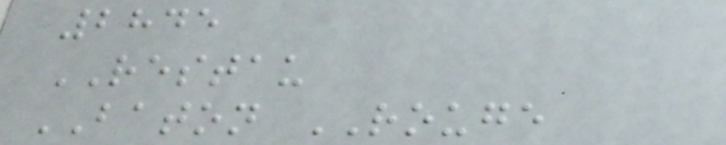2845
RESTAU
BATON ROUGE
